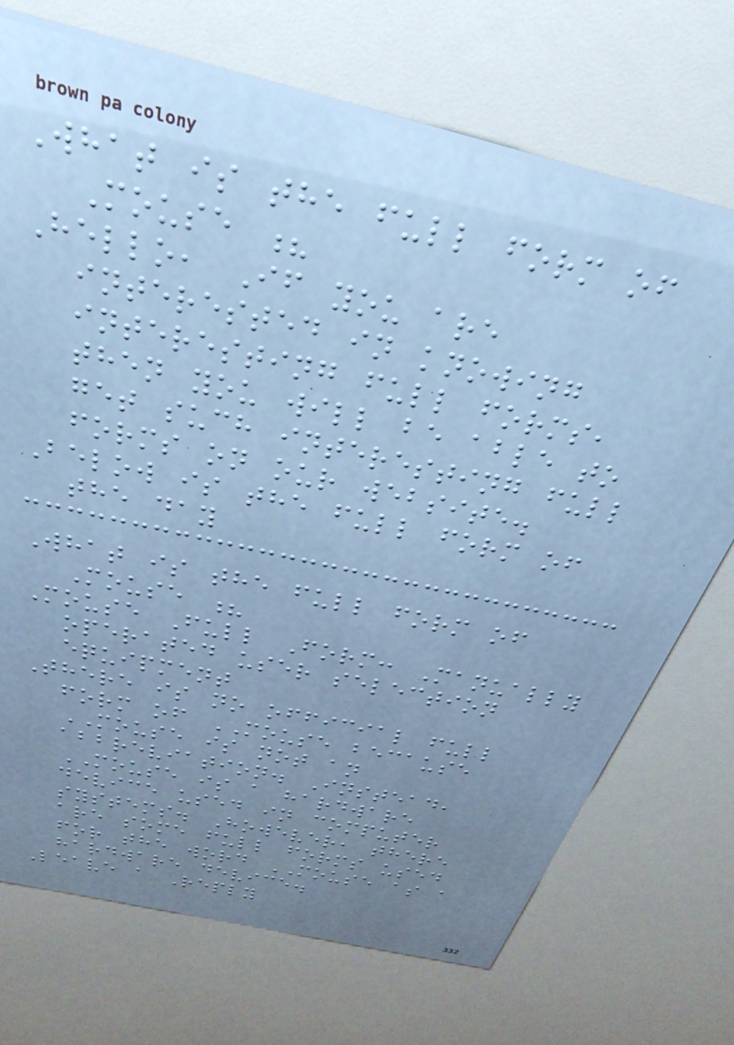What is the full form of
Mouse ?
Hello, If you are
interested in knowing
interesting full forms,
then you will be able to
get such interesting full
forms on our website.
Below is the full form of
the day
What is the full form of
Mouse ?
Mouse Full Form: Manually
operated user selection
equipment
There is no official full
form of MOUSE because
MOUSE is not an
abbreviation. Instead,
MOUSE is a hardware
device used in computer
systems. However, there
are some full forms used
for the word MOUSE as a
hardware device.
Leave a Reply
